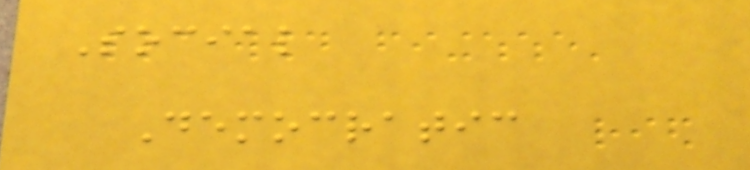Social
Democratic
